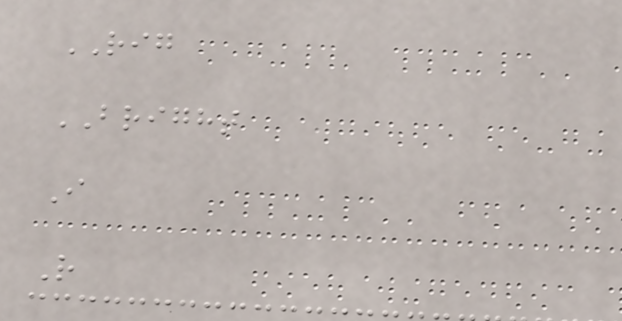RIG
BRIGHT
I
R
